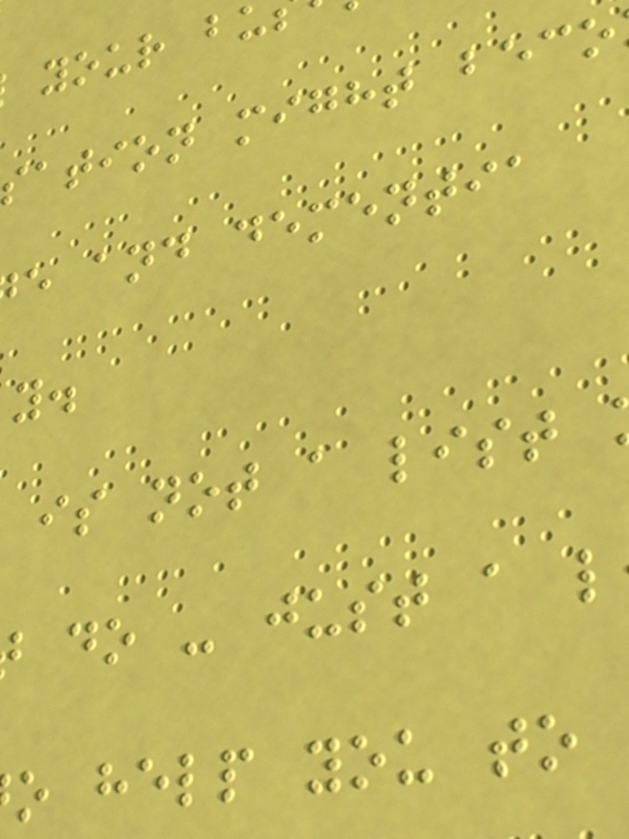your b
sation might beco
e and dementia
is not a list
do - just a l
o help you to
